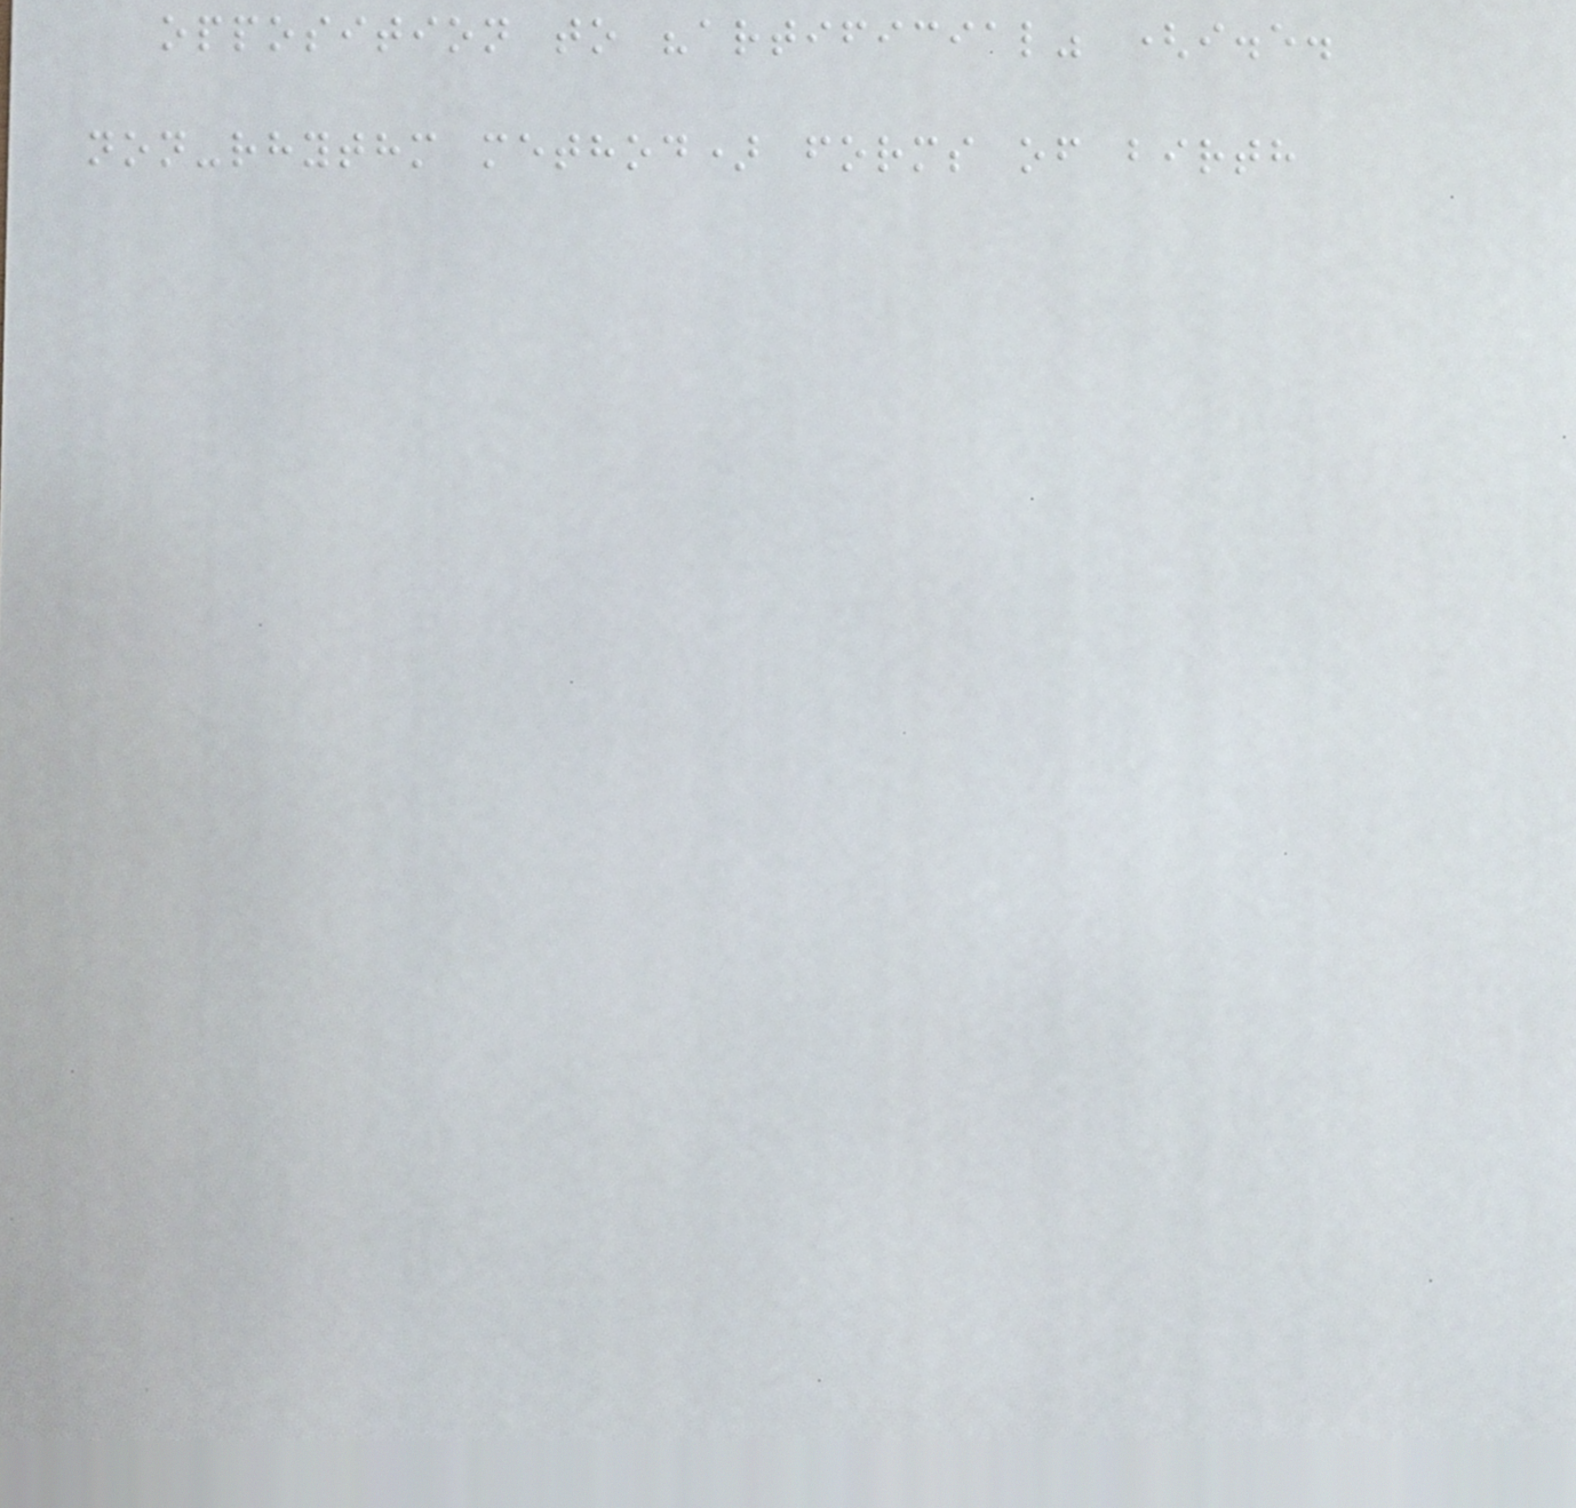opposition to "artificial" (i.e.
non-rhythm method) forms of birth
